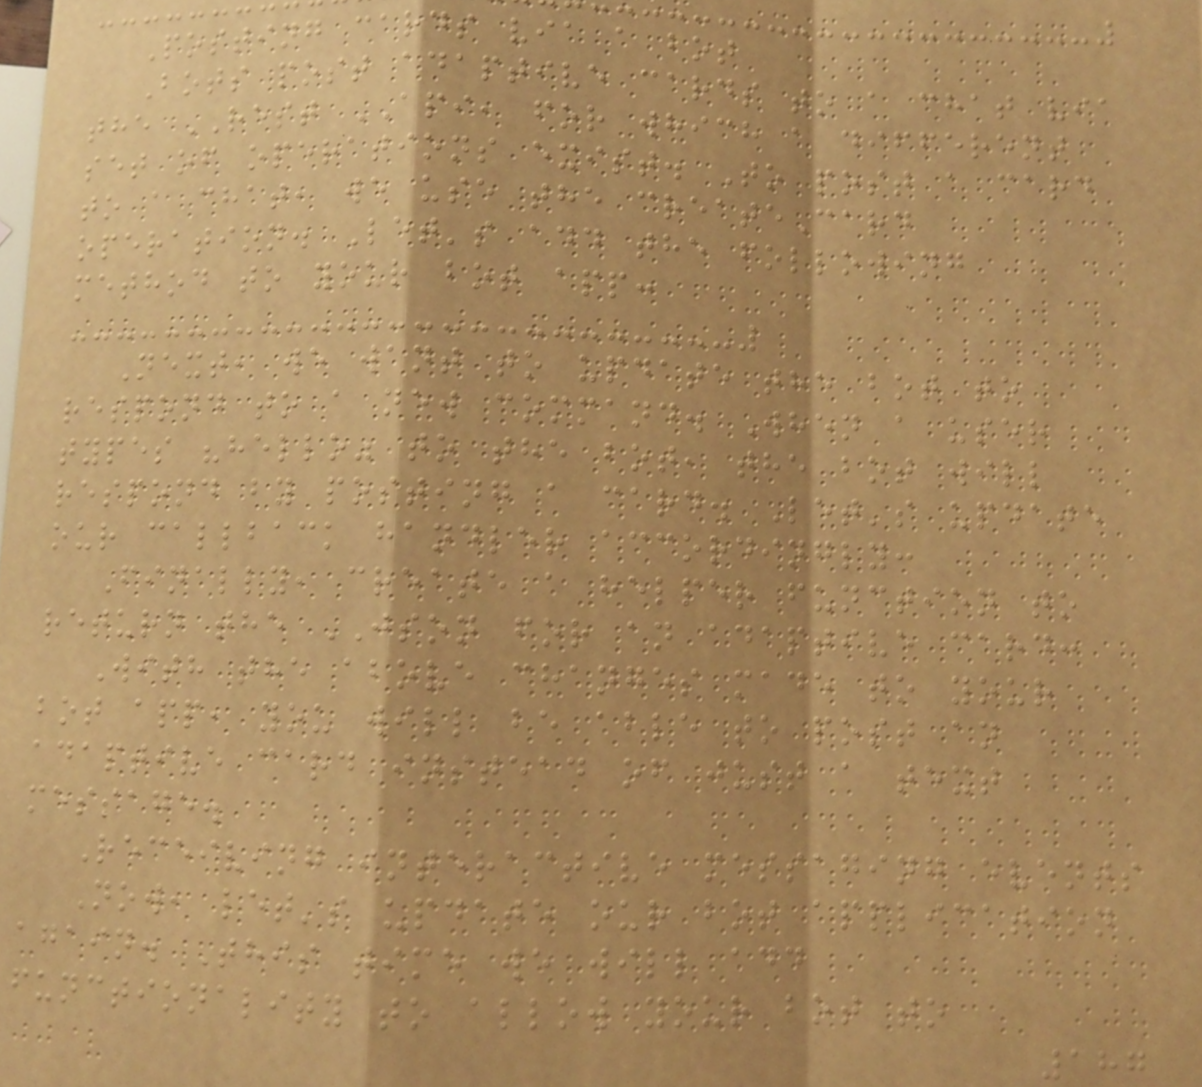Posting cards via a bot
Bots post adaptive cards to a chat via
the REST API, for which a different
set of operations exist. To post a card
to a chat, we use the createCard
operation. Let's add the following
method to your bot app:
Next, we want to update the bot to
respond to a new command. When a user
types "hello" to the bot, the bot will
respond by posting a card. Let's update
our callback handler accordingly:
Finally, create a helper function to
return the JSON for an adaptive card:
With the above changes made to your
bot app, you will be able to post an
adaptive card instead of just a text
message.
Receiving interactive messaging events
Now, let's update our bot application
again. This time we will add
functionality to allow your bot to
187
